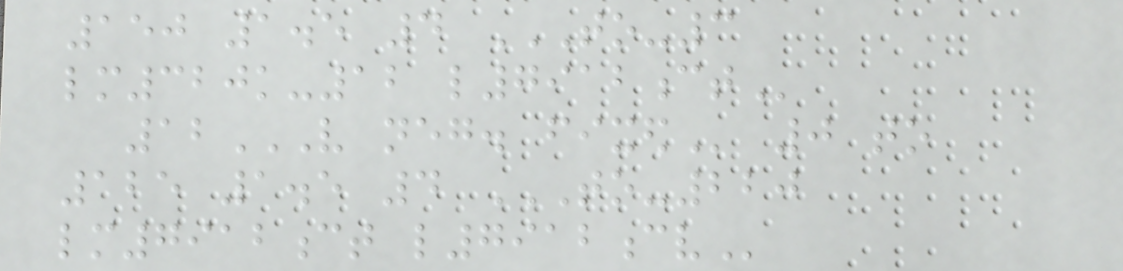150 1.5 4 TO-3
LM320K-12 L7912CT
12V NEG. FIXED 0 to
125 1.5 4 TO-220
LM7912CT L7912CV
